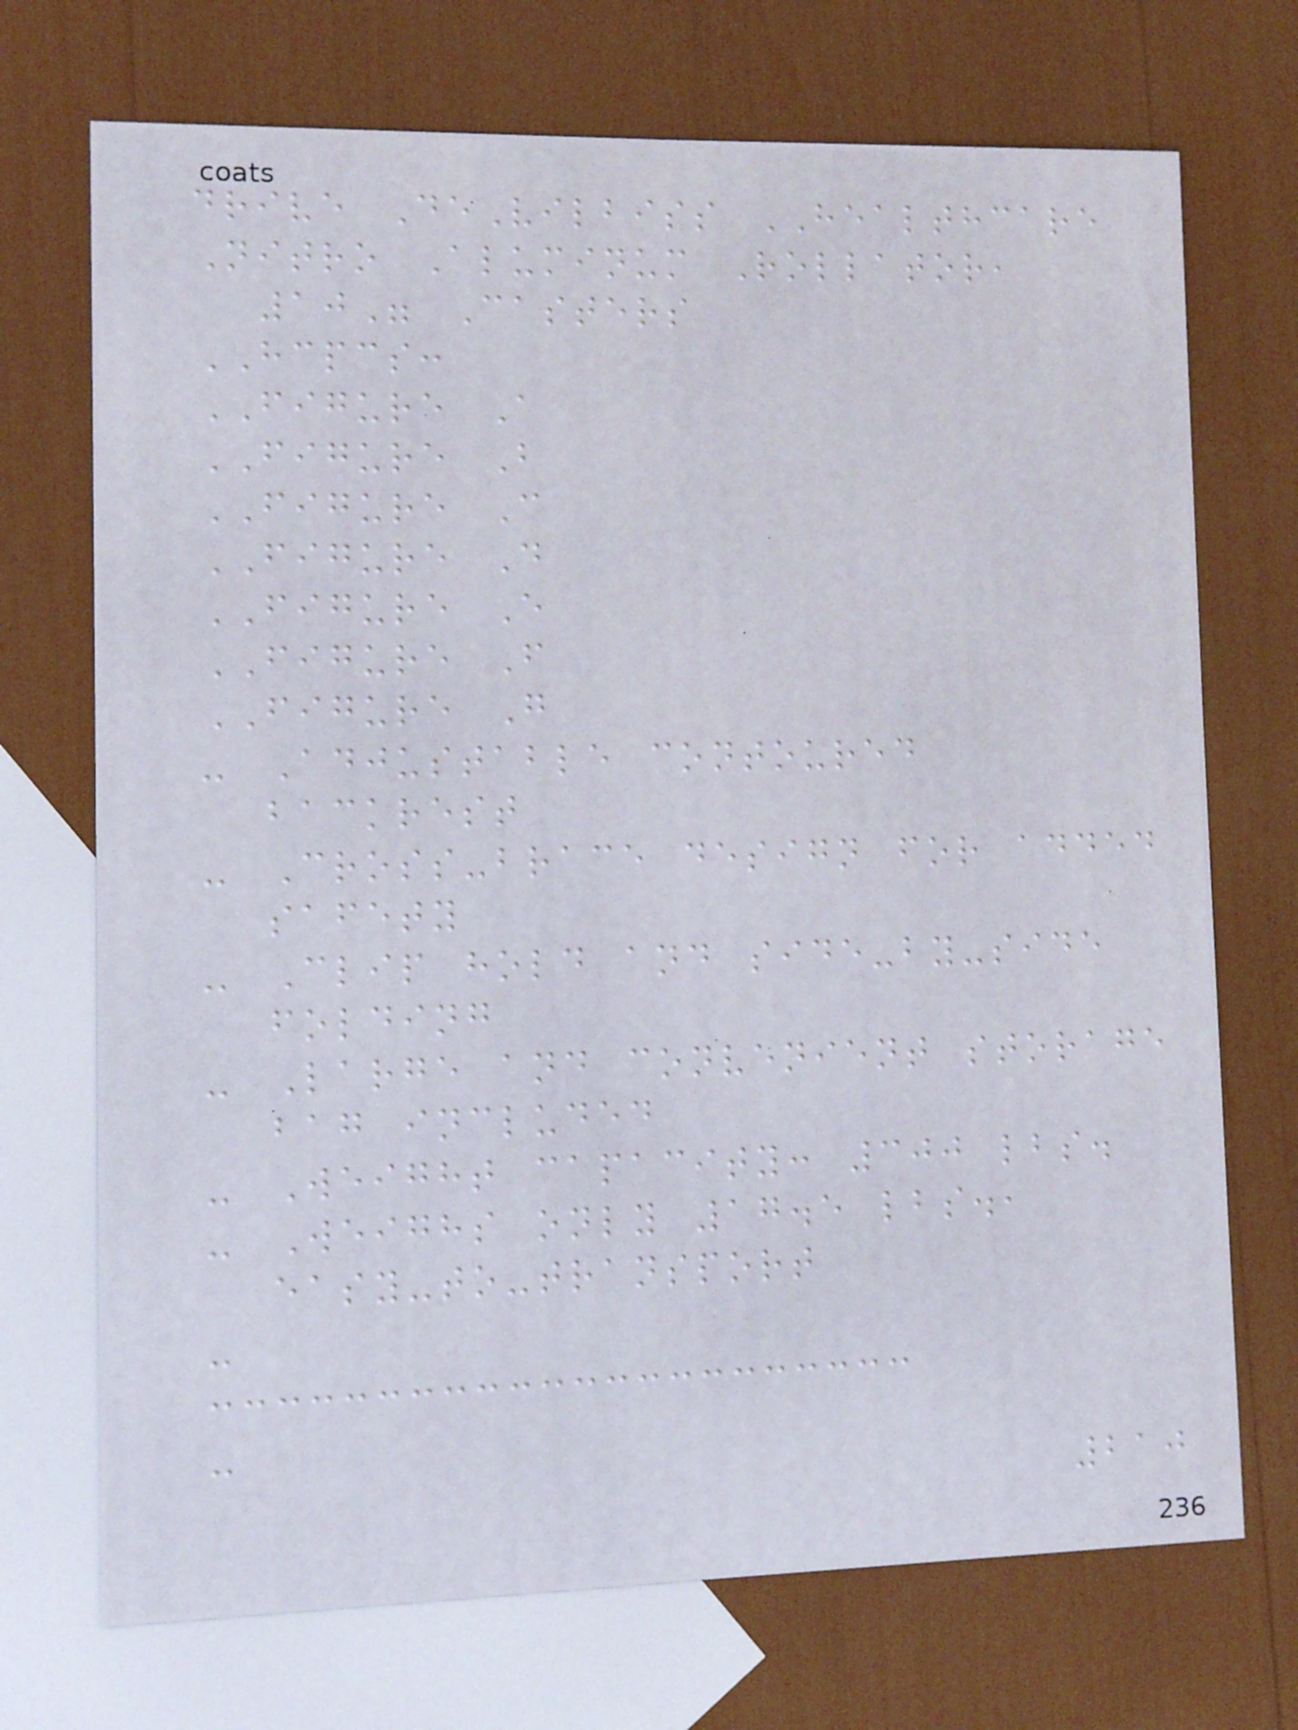drive DeVilbiss HEALTHCARE
Nitro Aluminum Rollator,
10" Casters
HCPCS:
FIGURE A
FIGURE B
FIGURE C
FIGURE D
FIGURE E
FIGURE F
FIGURE G
- Adjustable contoured
backrest
- Cross-brace design for added
safety
- Clip hold and side-by-side
folding
- Large and convenient storage
bag included
- Weight capacity: 300 lbs.
- Weighs only 17.5 lbs.,
easy-to-transport
-
-
210
